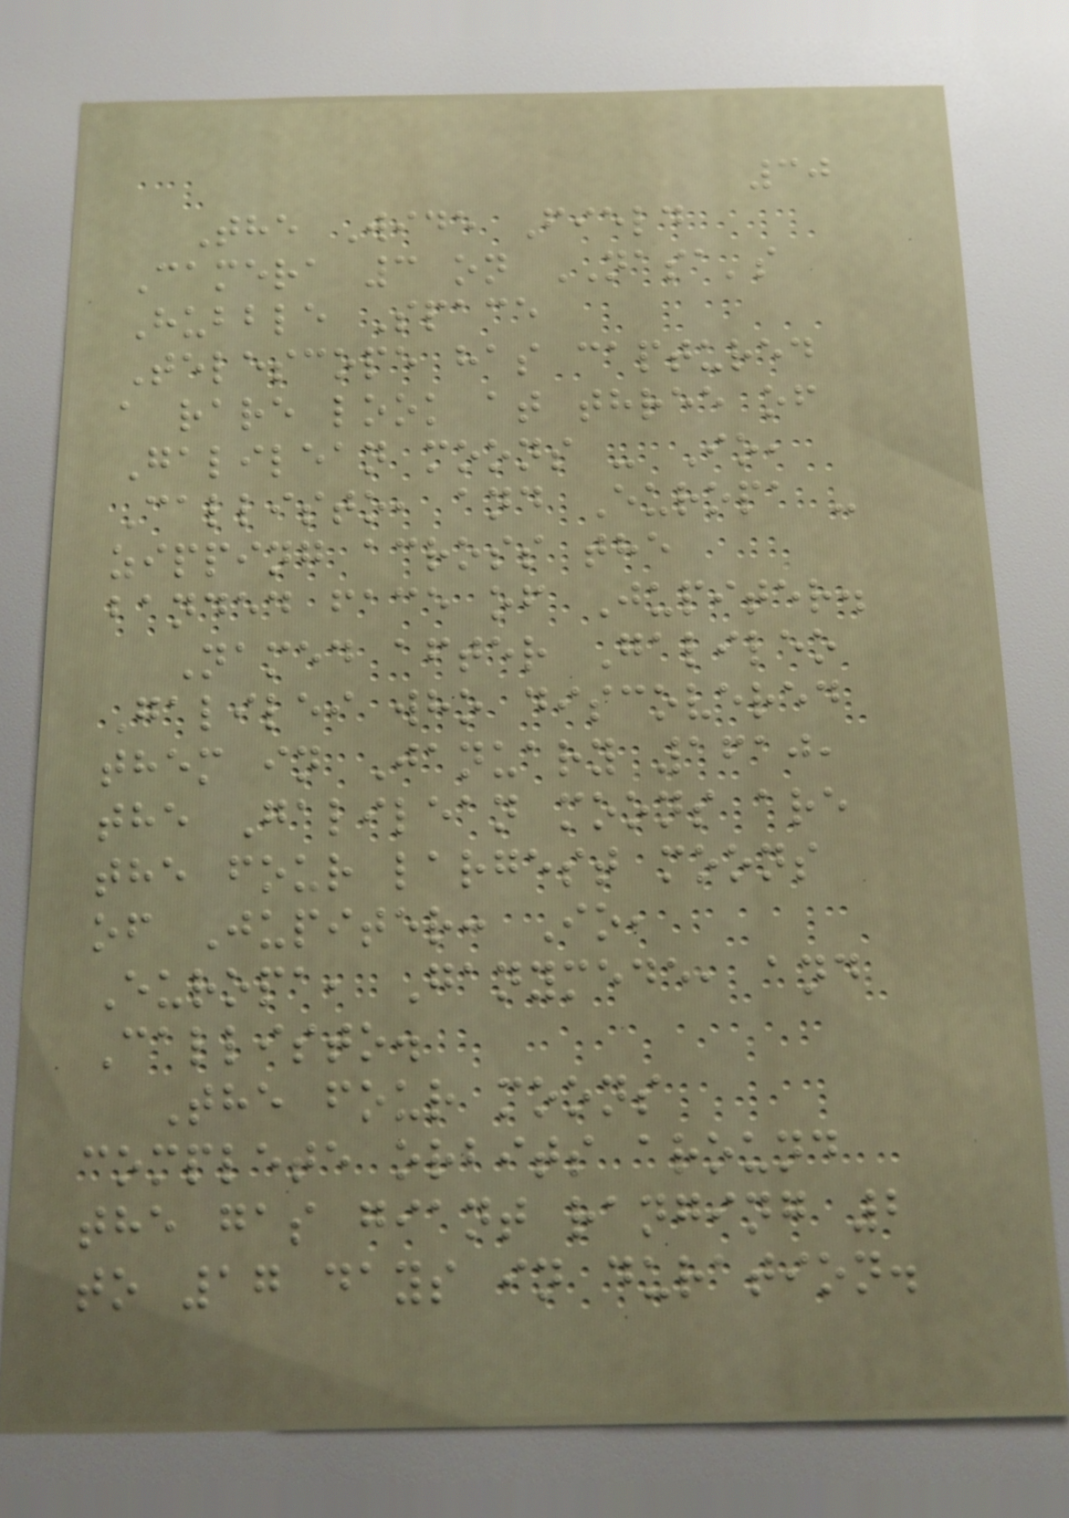30
The Wide Field
Camera 3 on NASA's
Hubble Space
Telescope has captured
a rare look at three of
Galilean moons - Io,
Callisto, and Europa -
zipping across the
banded face of Jupiter.
Named after Galileo
Galilei who discovered
them in January 1610,
the Galilean moons are
the four largest moons
of Jupiter: Io,
Europa, Ganymede, and
Callisto.
The four moons
complete orbits around
the gas giant ranging 2
to 17 days in duration.
